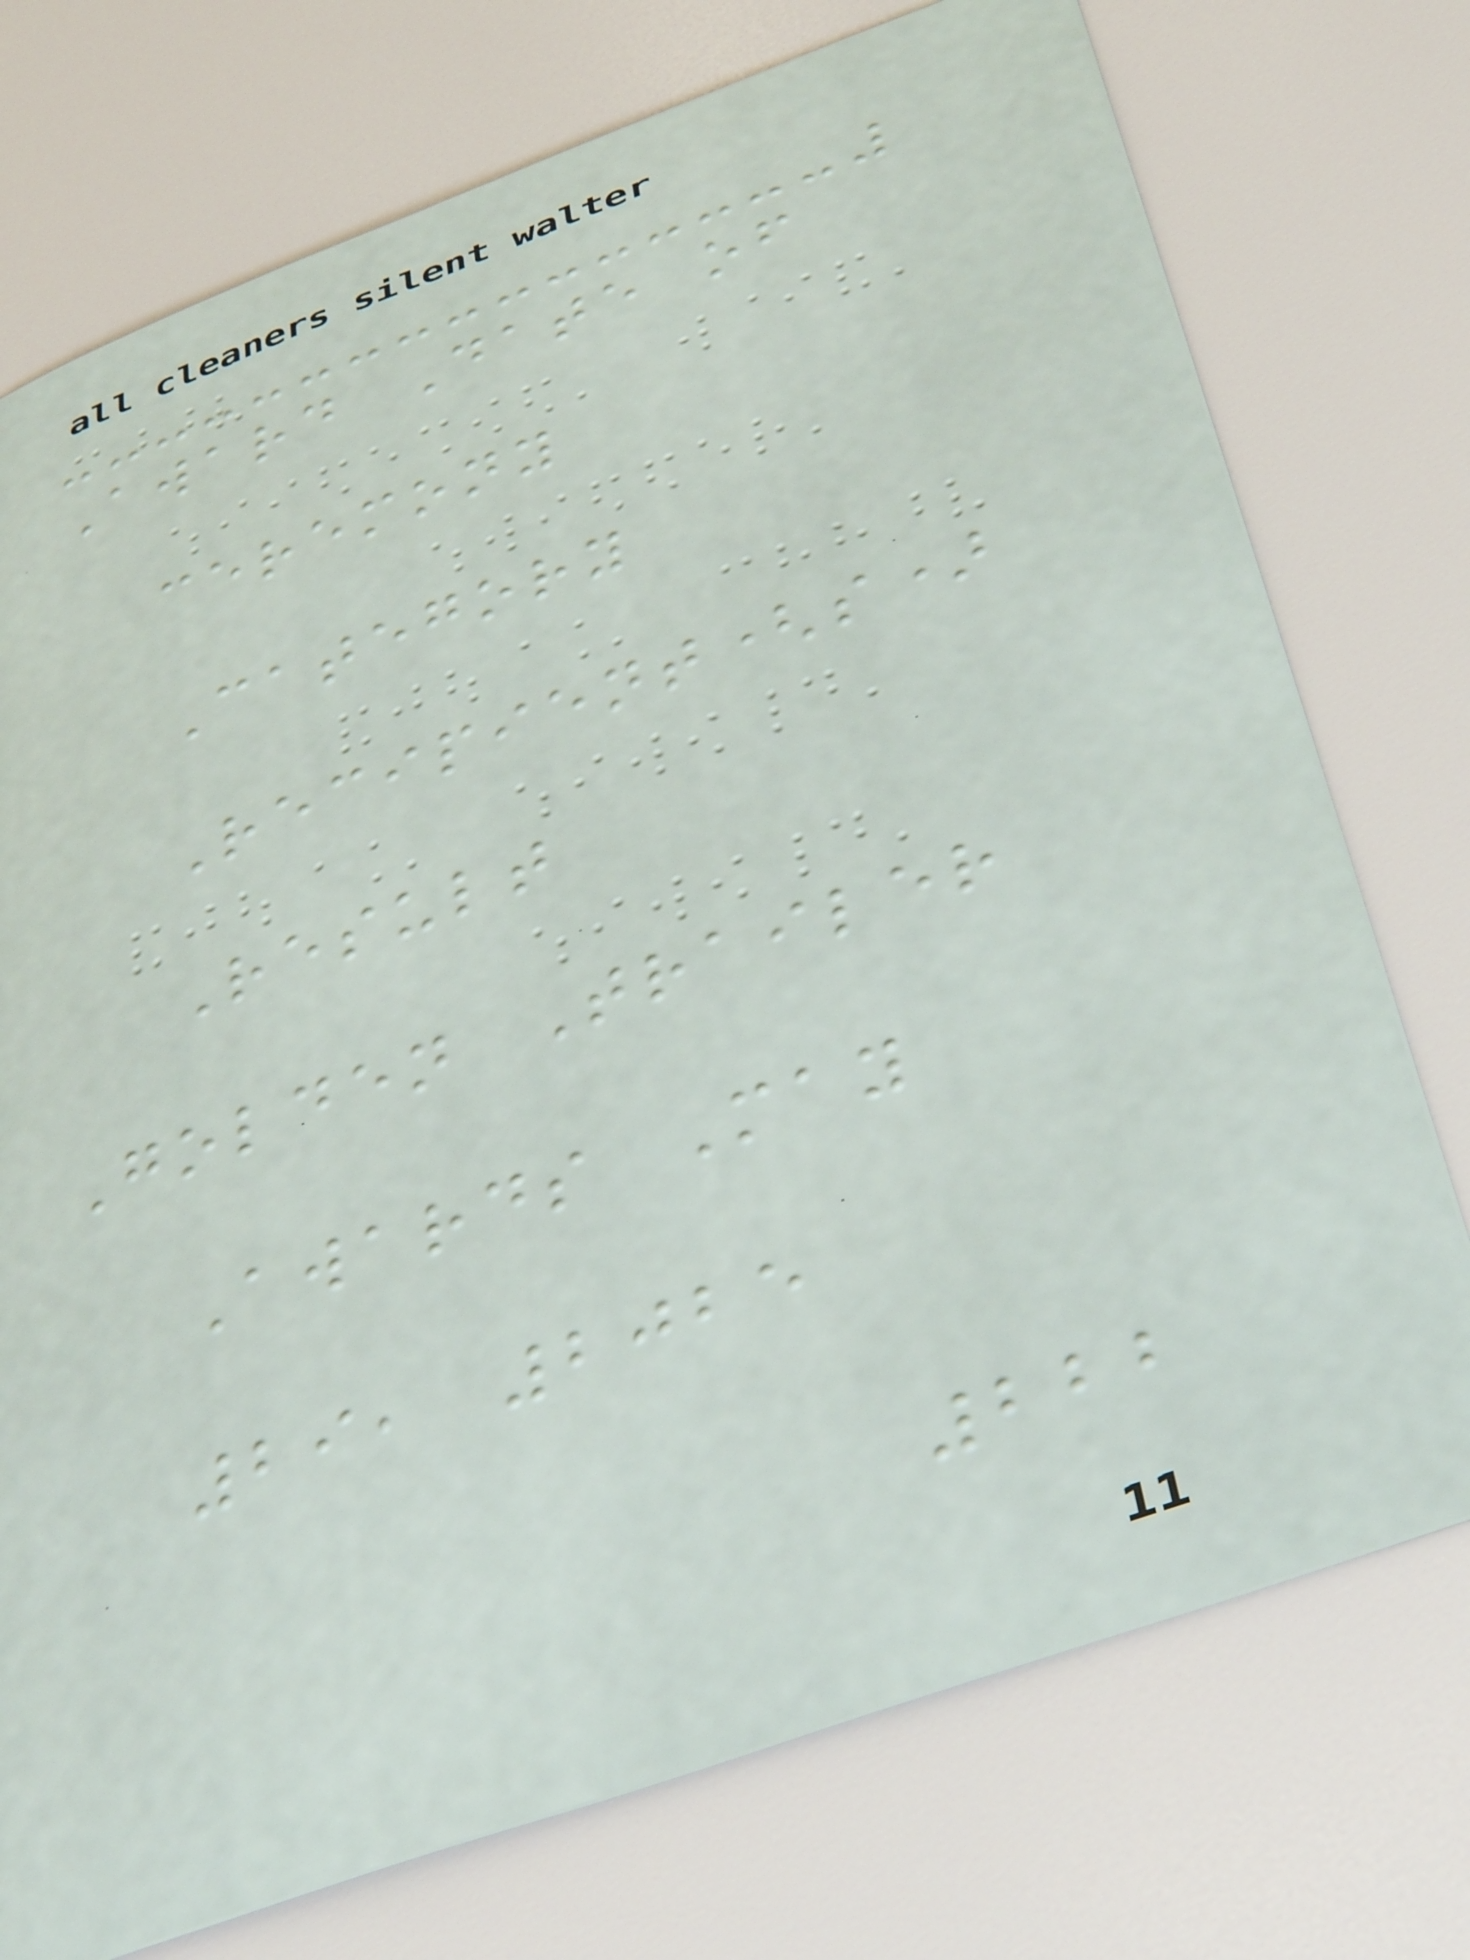Award Date of
ceremony
Category
Recipient(s)
Result
Golden Trailer
Awards May
29, 2025
222
